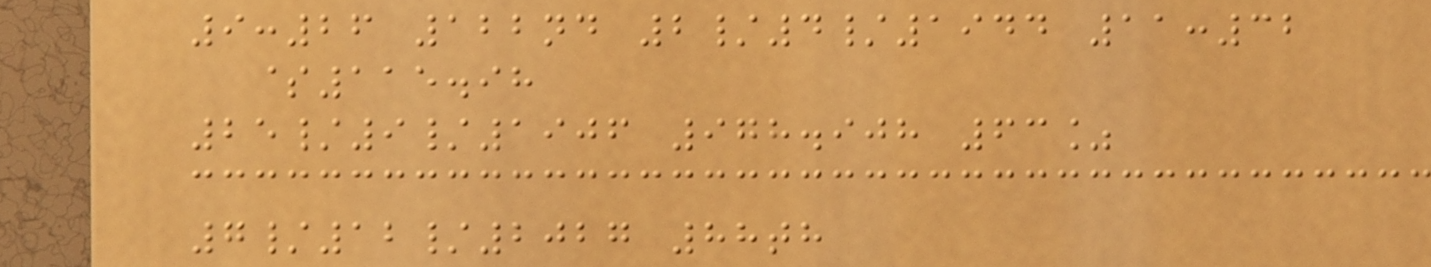9:26 122nd 2/4/1944 11:32
$115.98
25/9/1906 978.908 63%
7/12/2027 88th
